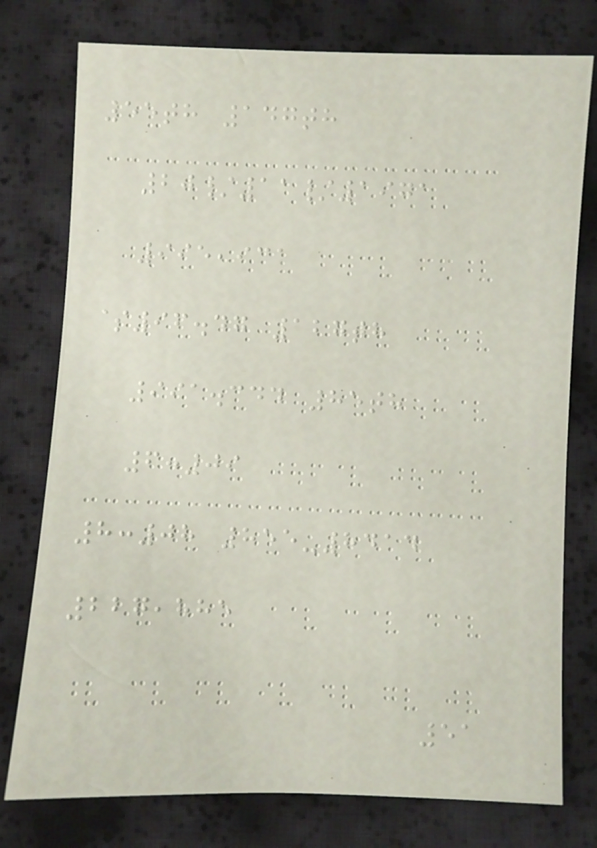55th 147th
20/11/1971
995,931
$96.47 127th
991.344 85th
6:09
8:08 855-8414
227,885
51
